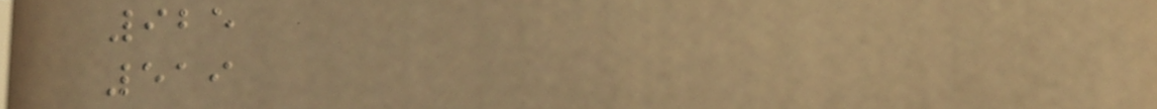925
519
